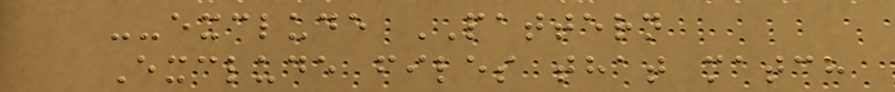--exclude PATTERN
Exclude files that match
